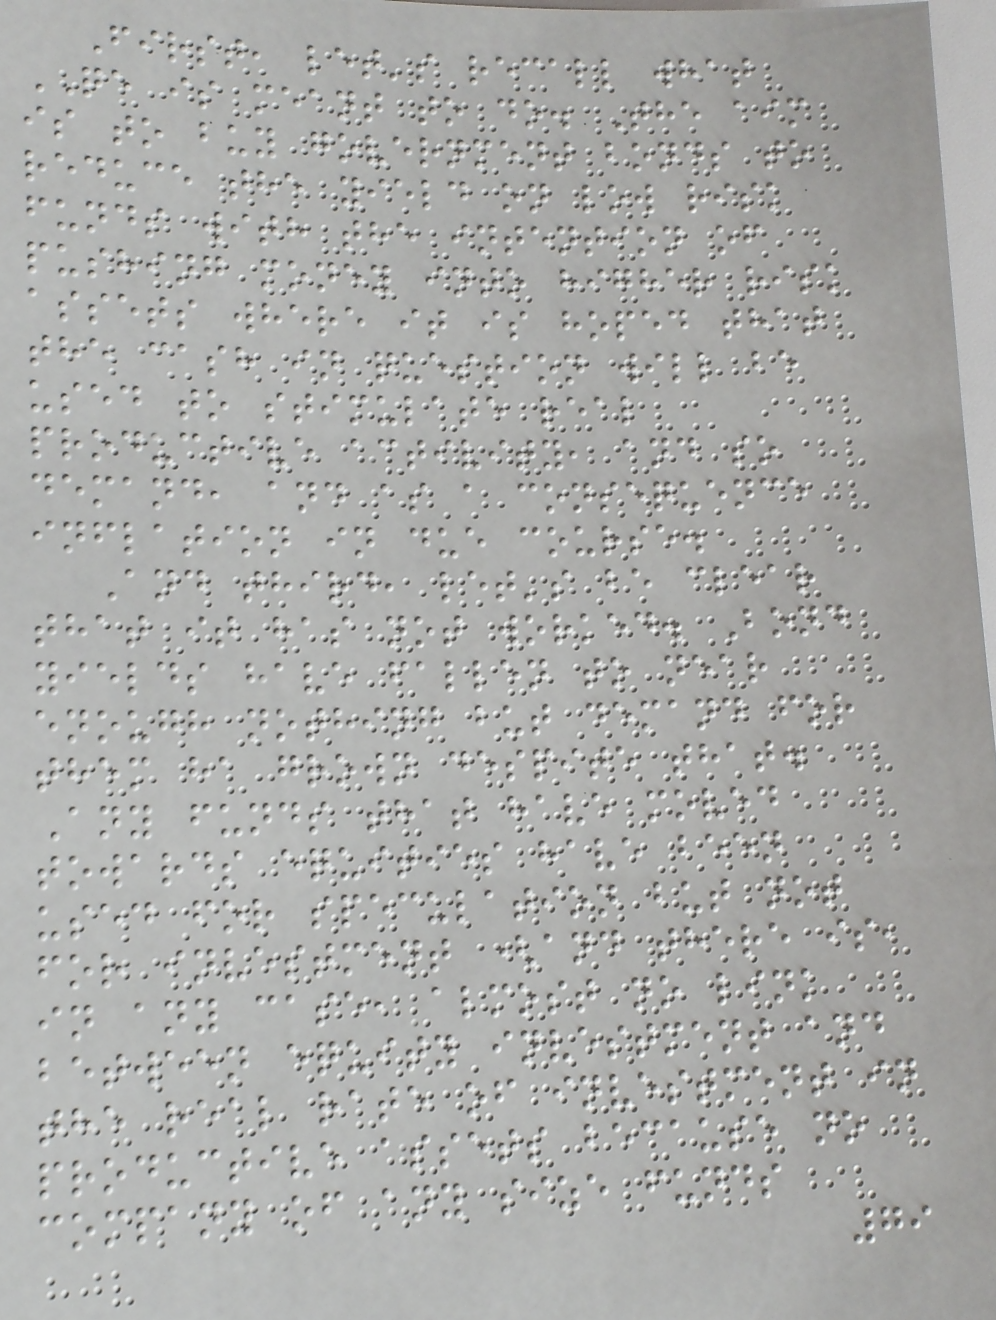First, let's recall what
QE is meant to do. The aim
is to buy government bonds to
reduce the yield on low risk
funds with the intention of
pushing money into higher risk
assets where it is hoped that
the cash in question will be
used to stimulate real
productive activity, and so
demand, and as a consequence
inflation in due course.
And third, let's be clear
that it has not worked. Bond
yields have fallen to near
enough nothing but demand for
them ha grown despite that.
Any funds that have moved
towards equities have been
used for speculation but not
for investment (and there is,
in any case, almost no link
between equity investment and
the real rate of investment in
productive assets because no
company of any size funds
79
